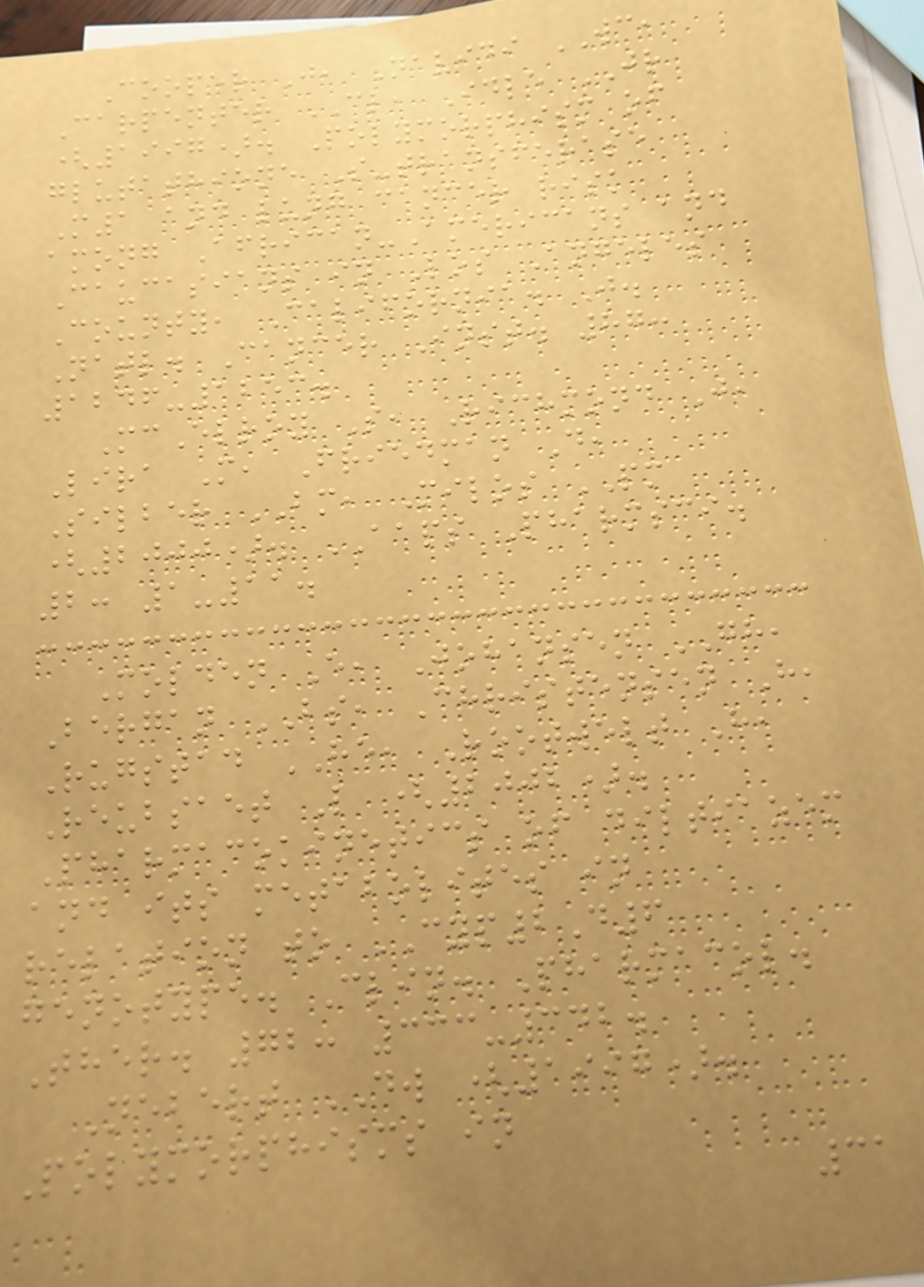Cooper J, Navidi WC,
Carpenter CL, Idle JR
(1997). Polymorphism of
glutathione S-transferase
M1 and lung cancer risk
among African-Americans and
Caucasians in Los Angeles
County, California. J.
Natl. Cancer Inst. 87:
1246-1253.
McElroy S, Richmond J,
Lira M, Friedman D,
Silber BM, Milos PM
(2000). AAPS Pharmsci.
2: 1-11.
Molden E, Johansen GH,
Bergan BS, Christensen H,
Rugstad HE, Rootwelt H,
Reubsaet L (2002).
Pharmacokinetics of diltiazem
and its metabolites in
relation to CYP2D6
genotype. Clin. Pharmacol.
Ther. 72: 333-342.
Nebert DW (1997).
Polymorphisms in
31
